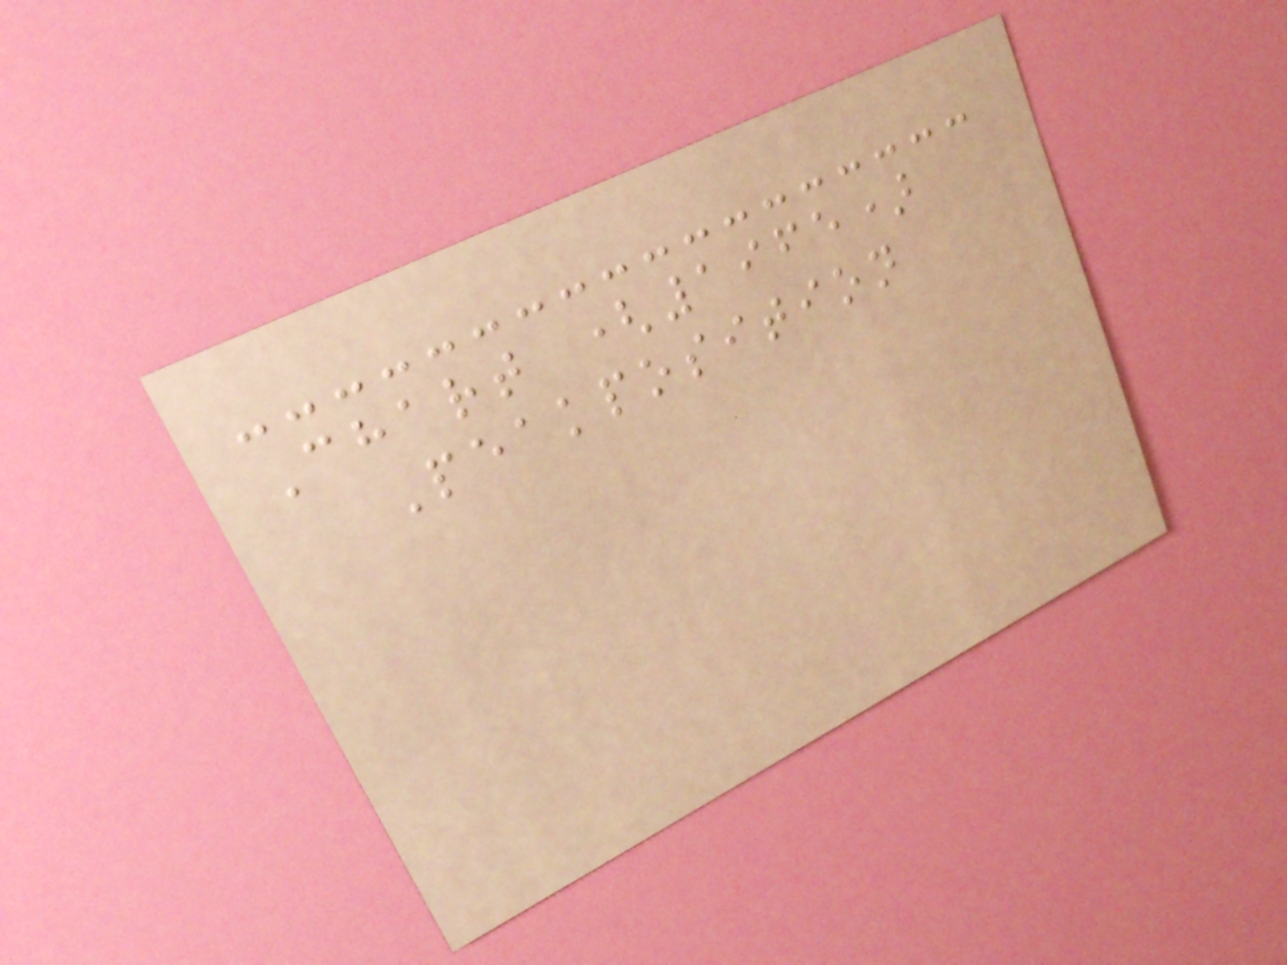Chart (1965)
Peakposition
